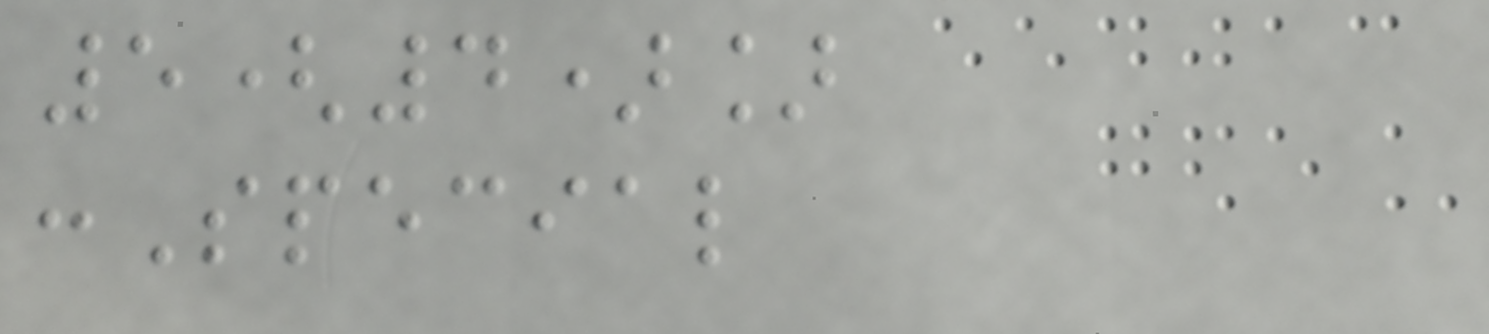5(4)]
:Special
